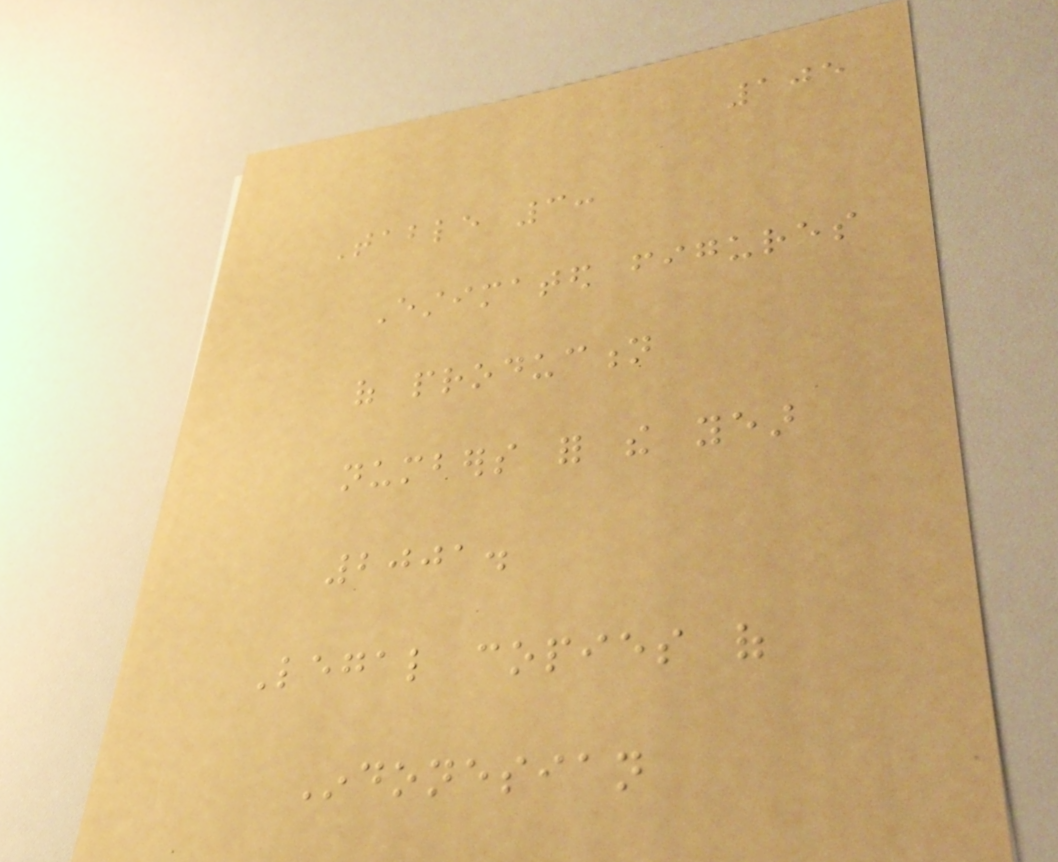105
Table 3:
Estimated figures
of production
numbers for the year
2001.
Legal copies of
Indonesian
